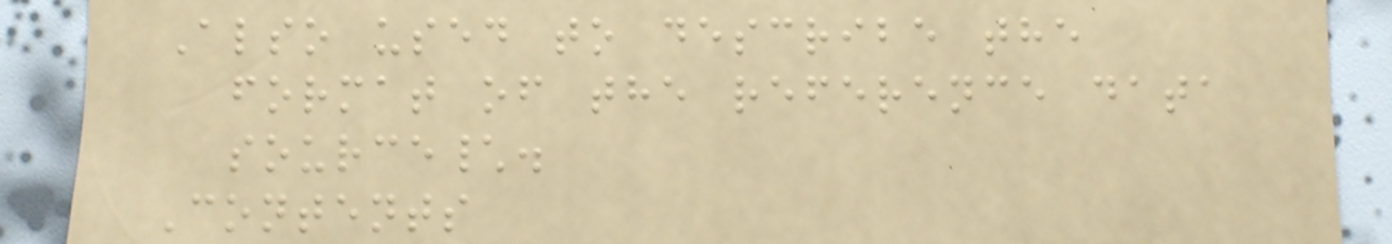Also used to describe the
format of the reference data
source\.
Contents
